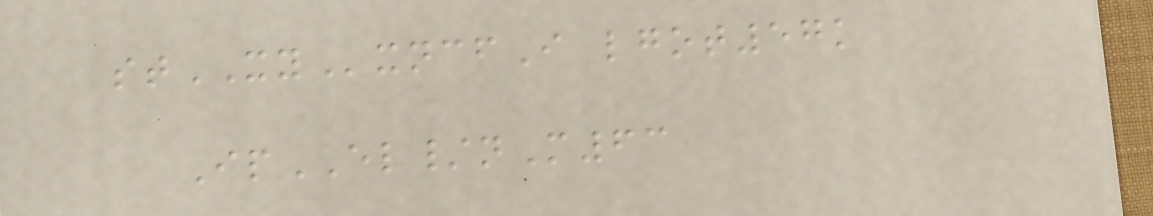stXYxncfI lgot57k
IpEL/nM63
